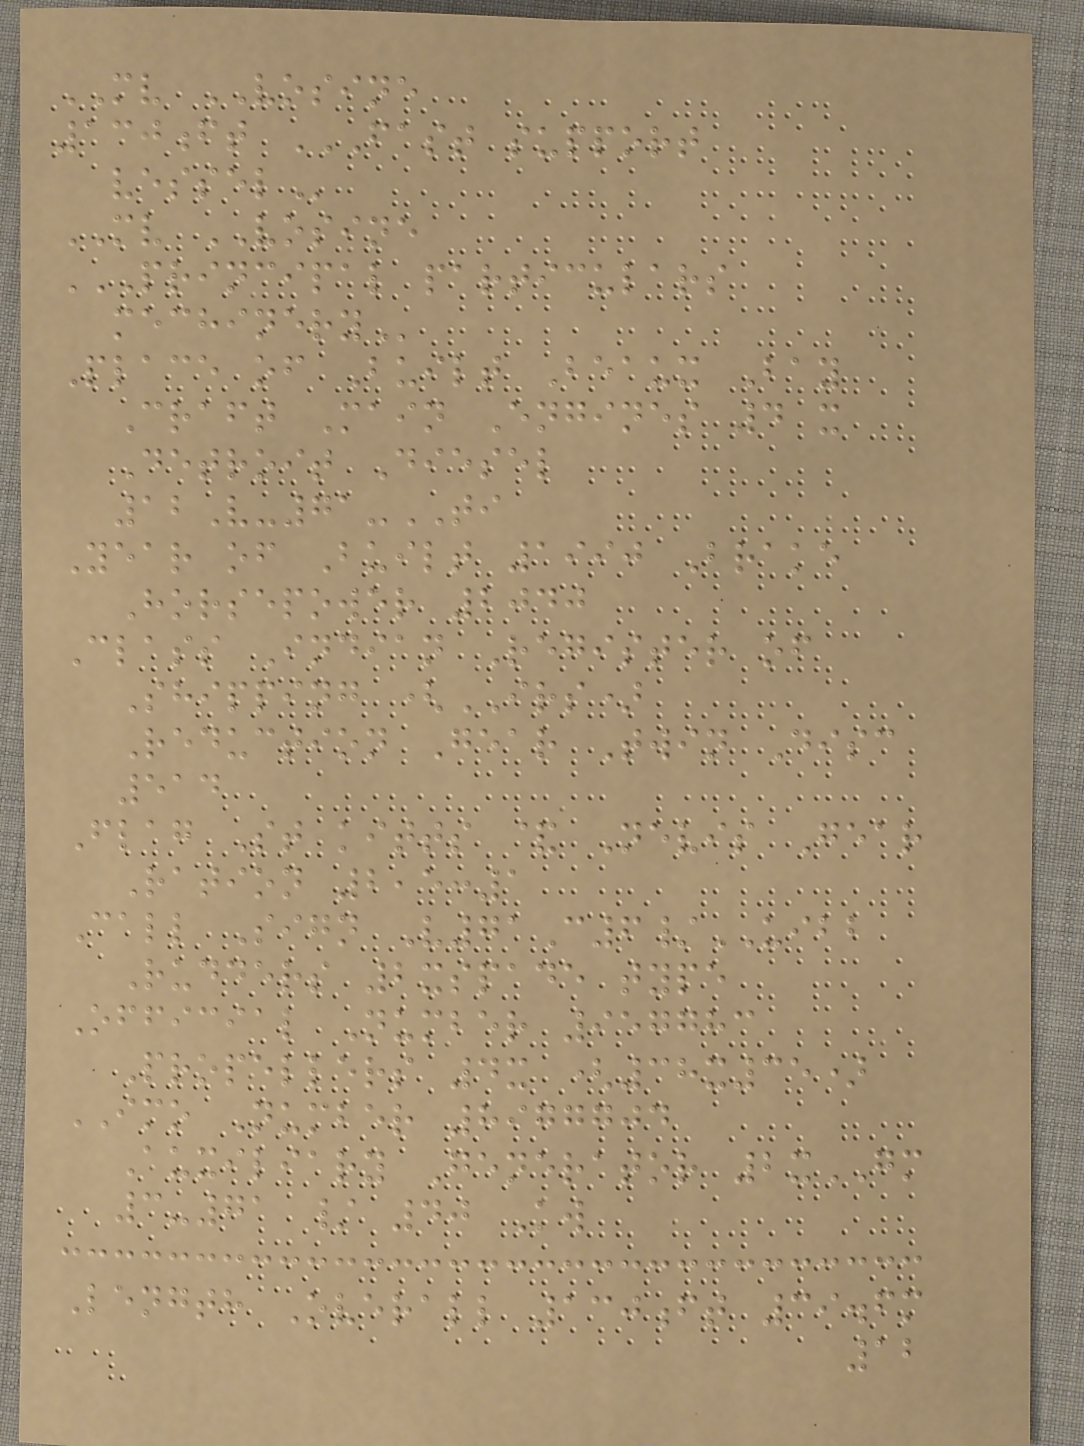MV VOSINE
130ft FAST SUPPORT
VESSEL
MV VOSINE
PRINCIPAL PARTICULARS
MECHINERY
Place of Built Beaux Bay
Craft Main Engines 4 x
Detroit Diesel
12V-71-TI
Year of Built 1990 Brake
Horsepower 2040
Class Indian Register of
Shipping (IRS)
Reduction Gear Twin Disc
514
Flag St kitts & Nevis Gear
Ration 2,5:1
Call Sign V71C6/UIBB
Rudders 2xspade type
Official Number 957783
Propellers 4x (38x35)
IMO Number 8977704
Auxiliary Generator 2xGM
3-71 / 40 Kw
Length Overall 130ft 39.6m
12
